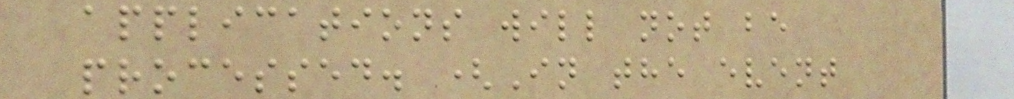applications will not be
processed. (In the event
